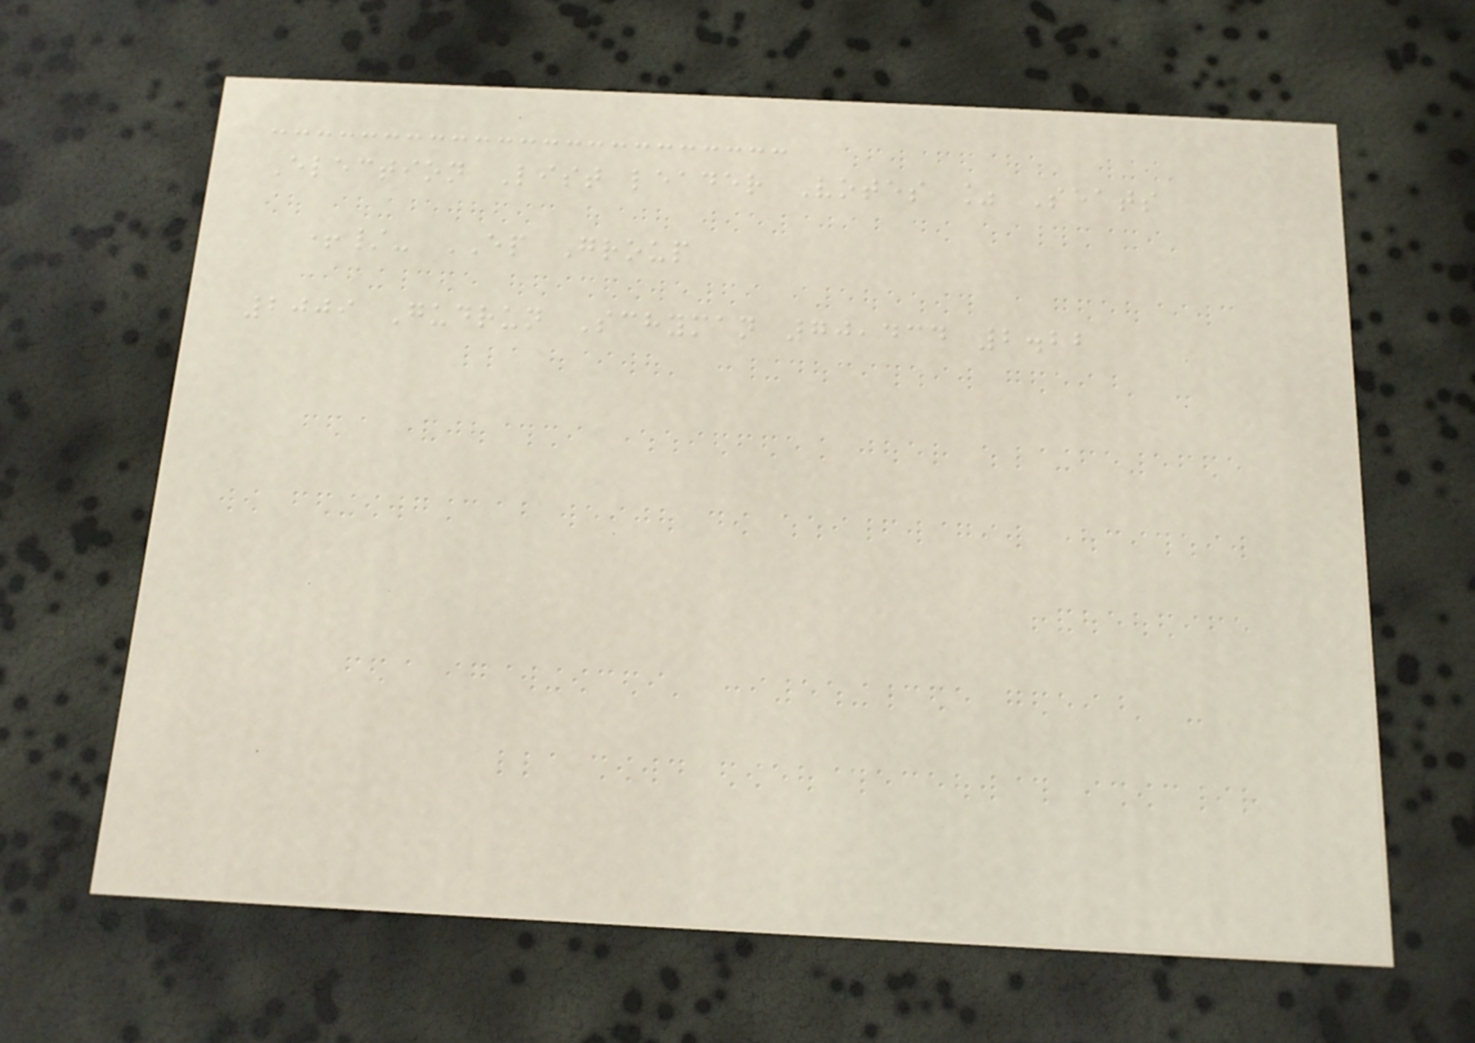Election List leader Votes % Seats
+/- EP Group
2009 Gudrun Schyman 70,434 2.22
